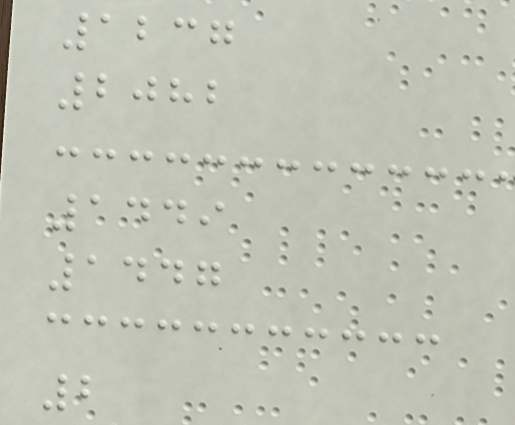1237
2082
1449
1447
2
